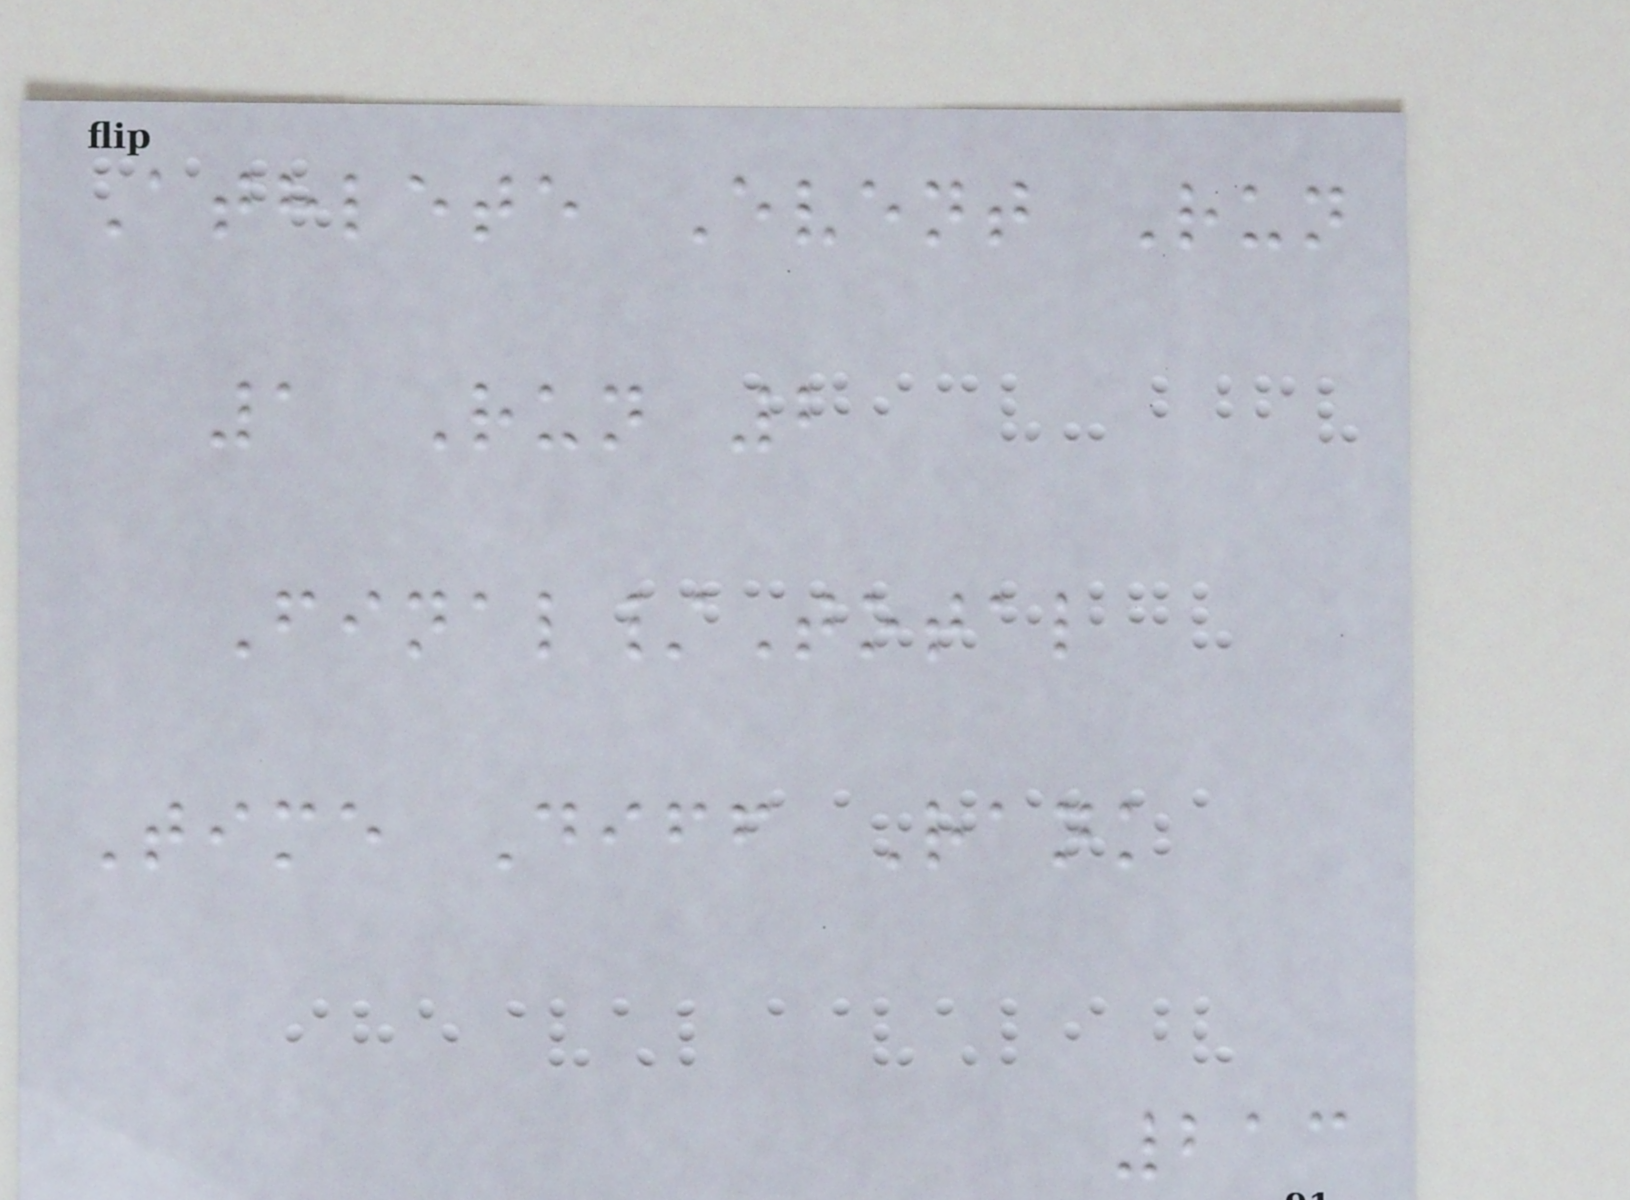Athlete Event Run
1 Run 2
Final/Total
Time Diff Rank
213
